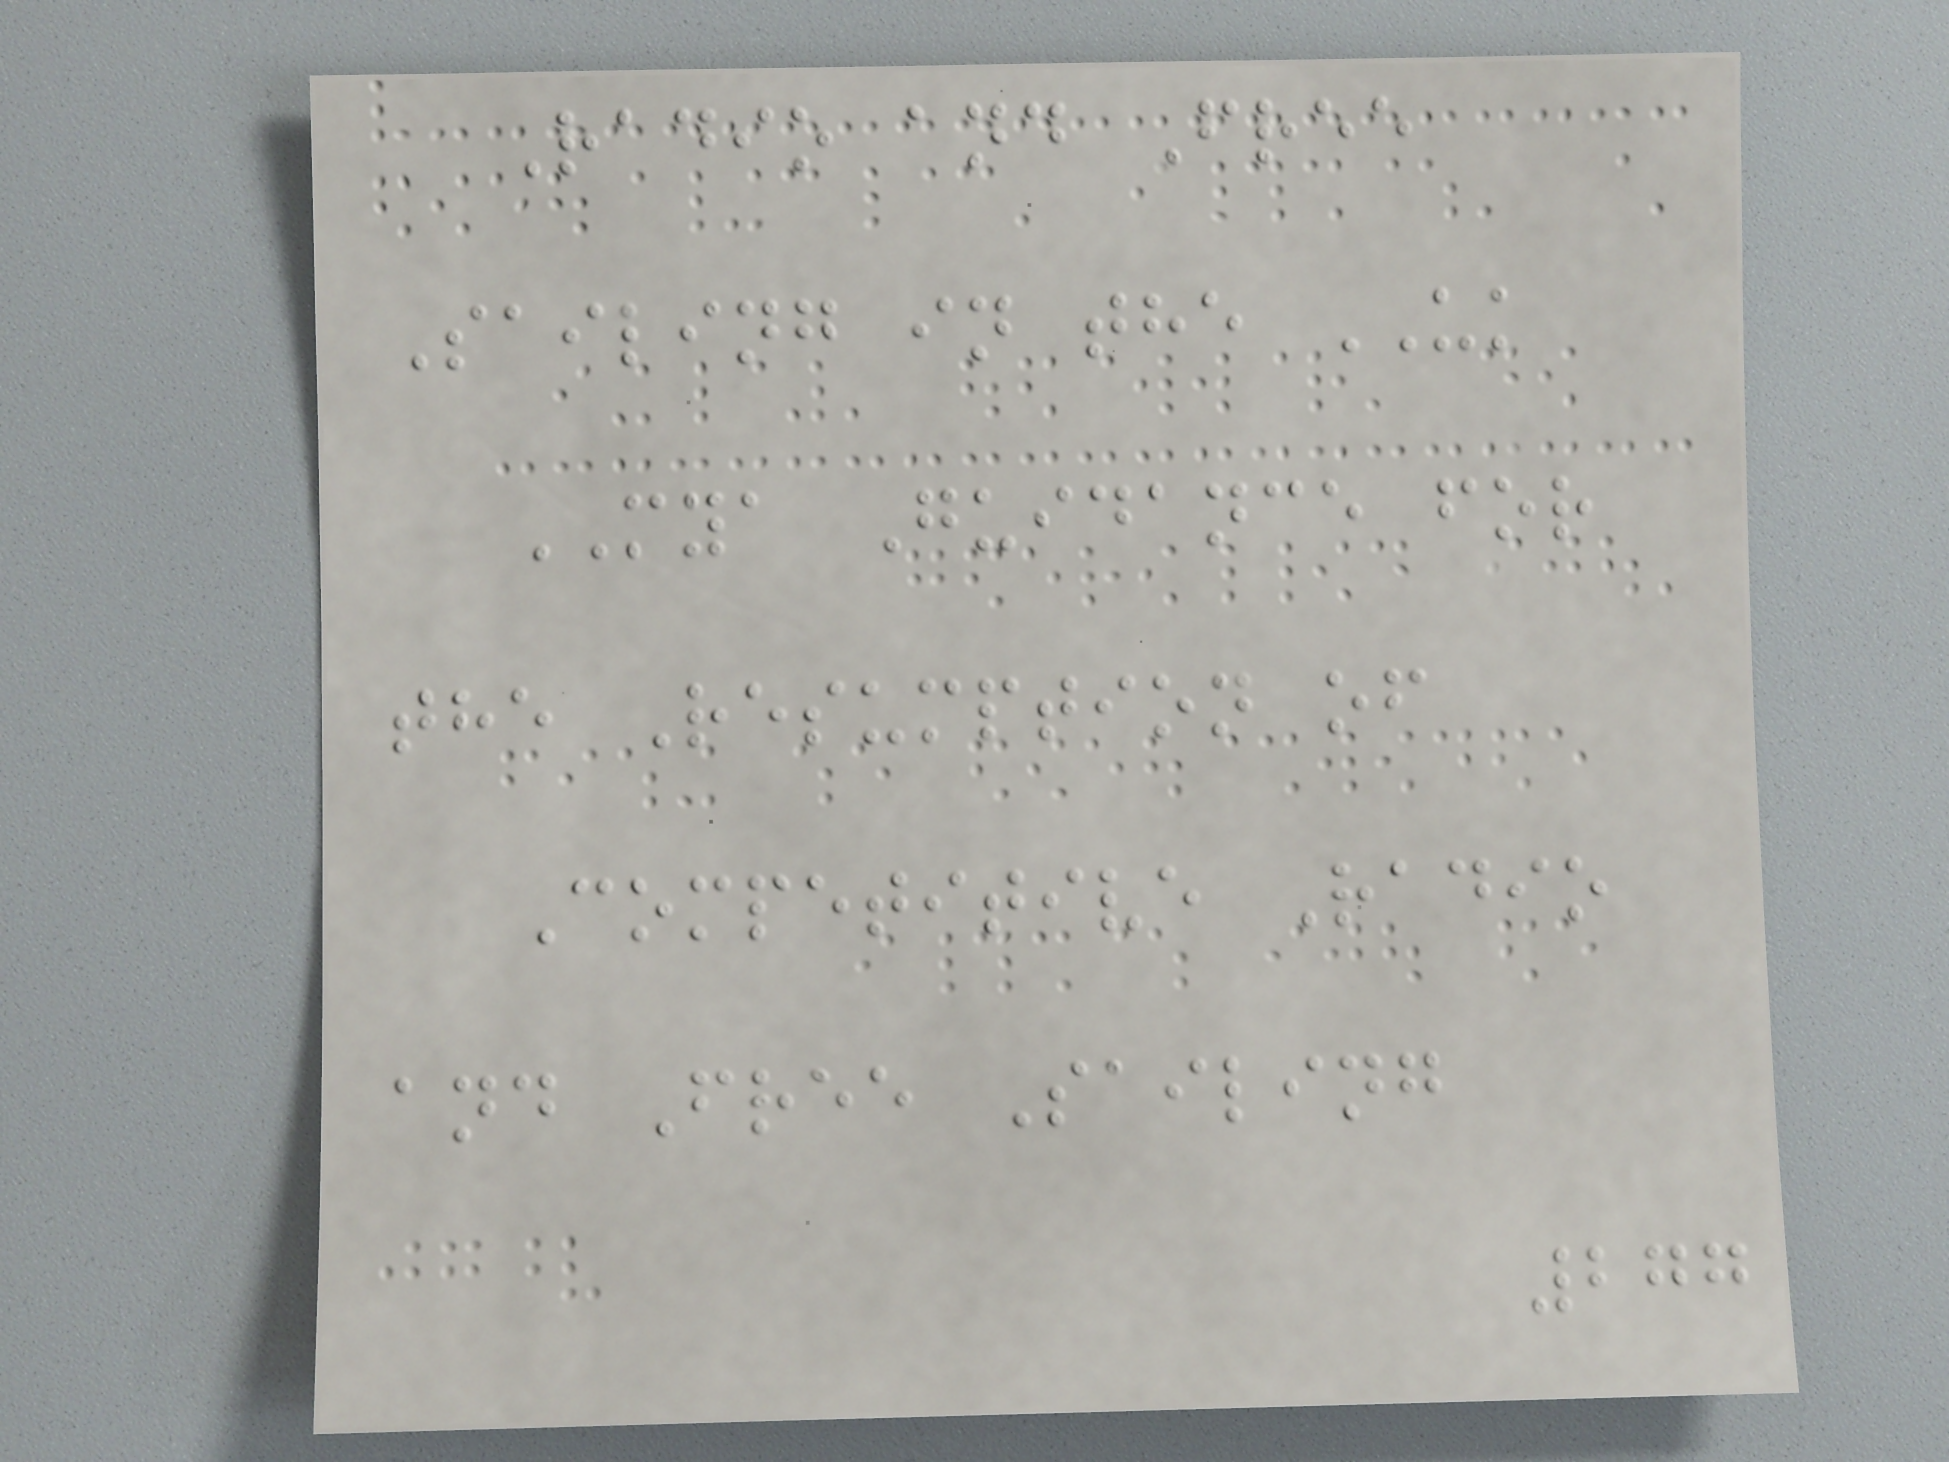Radio and Free
Sailing in the UK
MYA Guidance for
the Resumption of
Competitive Radio
and Free Sailing
277
